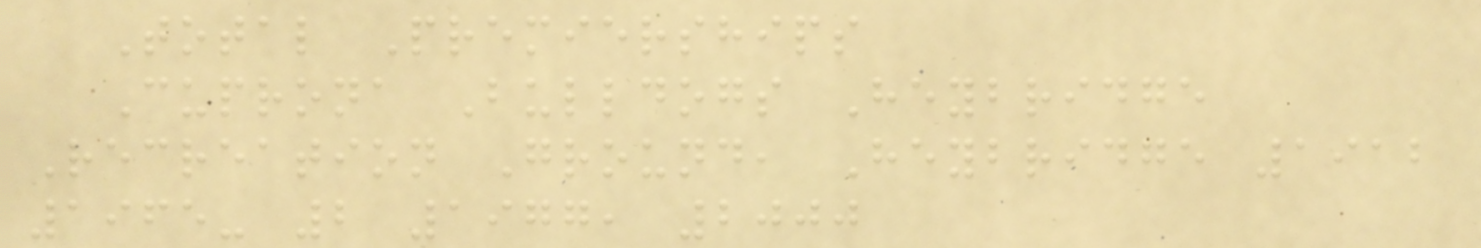Total Premierships
Cuprona Bulldogs Heybridge
Recreation Ground, Heybridge 1912
1965- 2 1977, 2000
